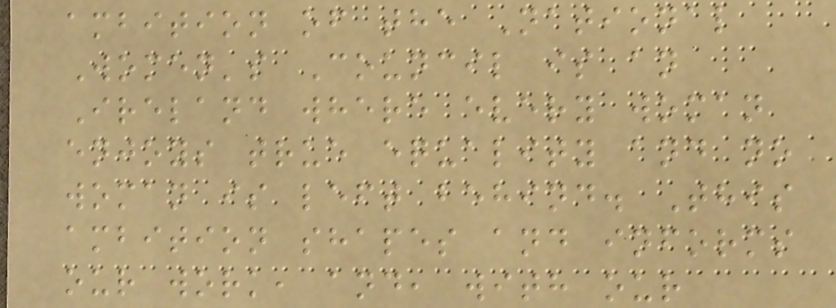ambition of the National
Women's Council is an
Ireland where every woman
enjoys true equality and no
woman is left behind. This
ambition shapes and informs
our work, and, with our
